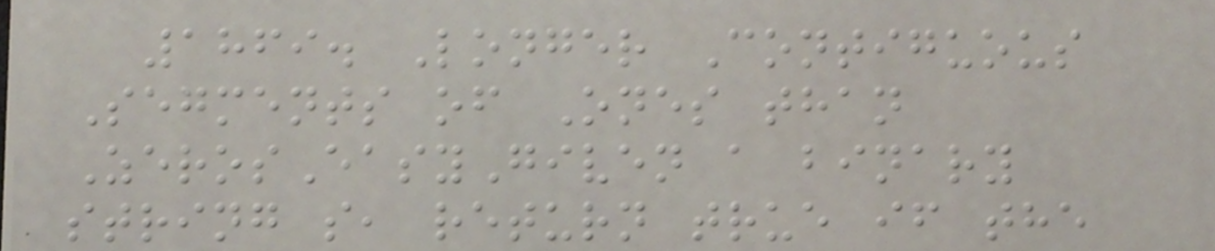1869. Longer Contiguous
Segments of Ones than
ZerosEasyGiven a binary
string s, return true if the
